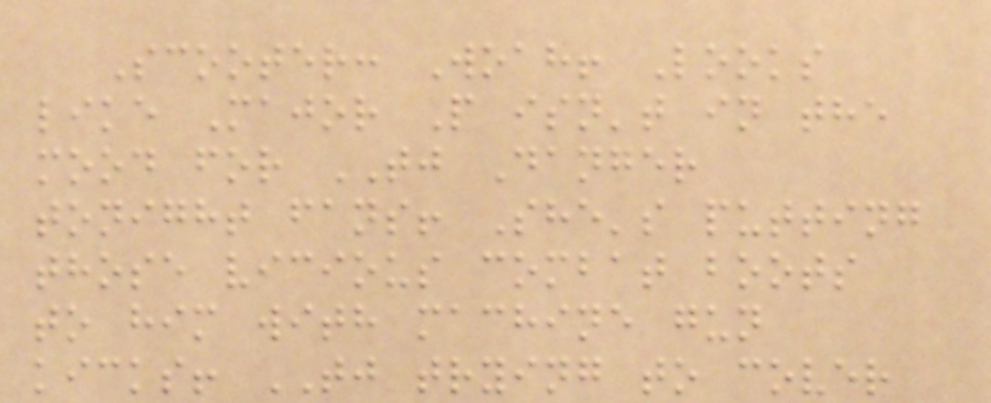Scooter: Woah! Looks
like Major P isn't in the
mood for TJ Danger
tonight fans! She's putting
those vicious combat boots
to him with machine gun
kicks! TJ trying to cover
